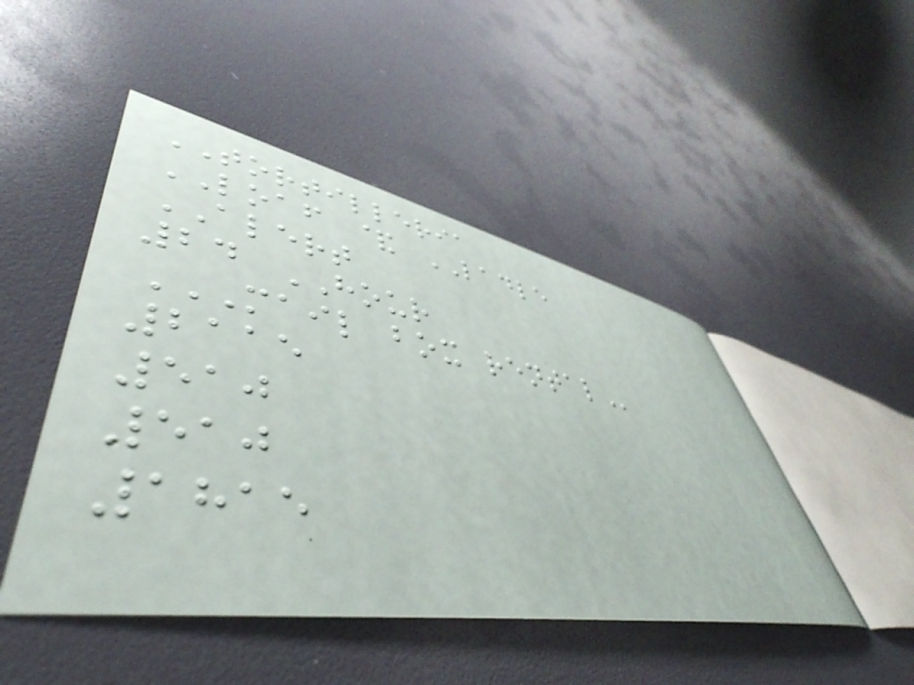TORTILLERIA
LOAF & LADLE
ALERT
24 HOUR
MAIL BOX RENTAL
2115
510
510
1815
